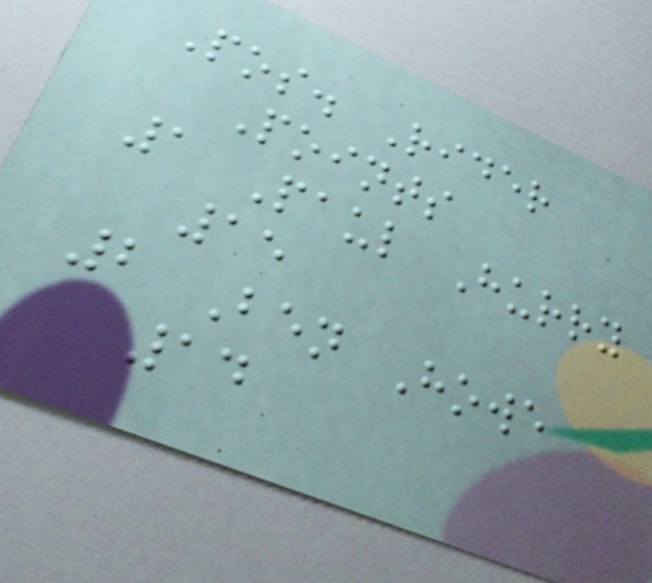Pos. Rider
Points
1 Paul Hurry
15
2 Ben Howe
14
